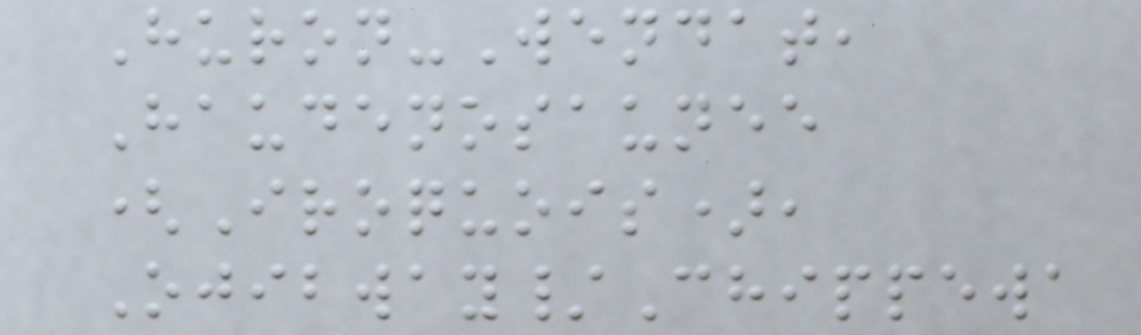Huron-Wendat,
Haudenosaunee
(Iroquois),
Ojibway/Chippewa
